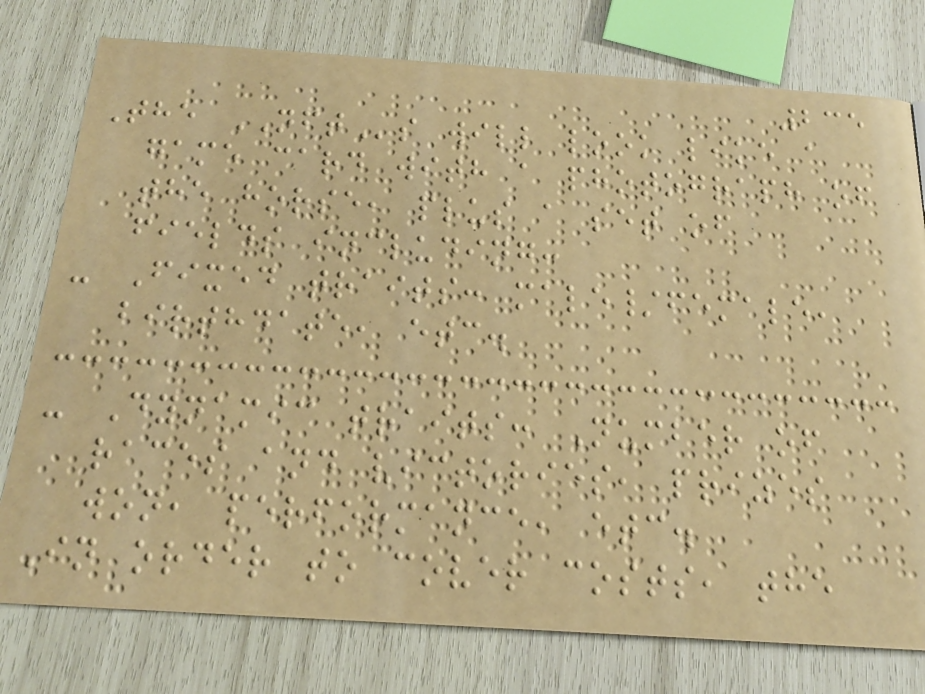235
The NFTs will look like a
game card with a photograph of
the horse, plus a set of
fields including:
- Fixed traits: male/female,
birthdate, etc.
- Dynamic traits: Number of
races and victories, prizes
won, performance, etc.
In order to cover costs, the
